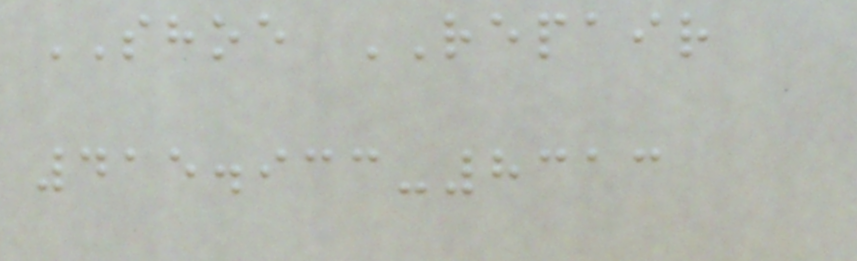SHOE REPAIR
415.933-8313
